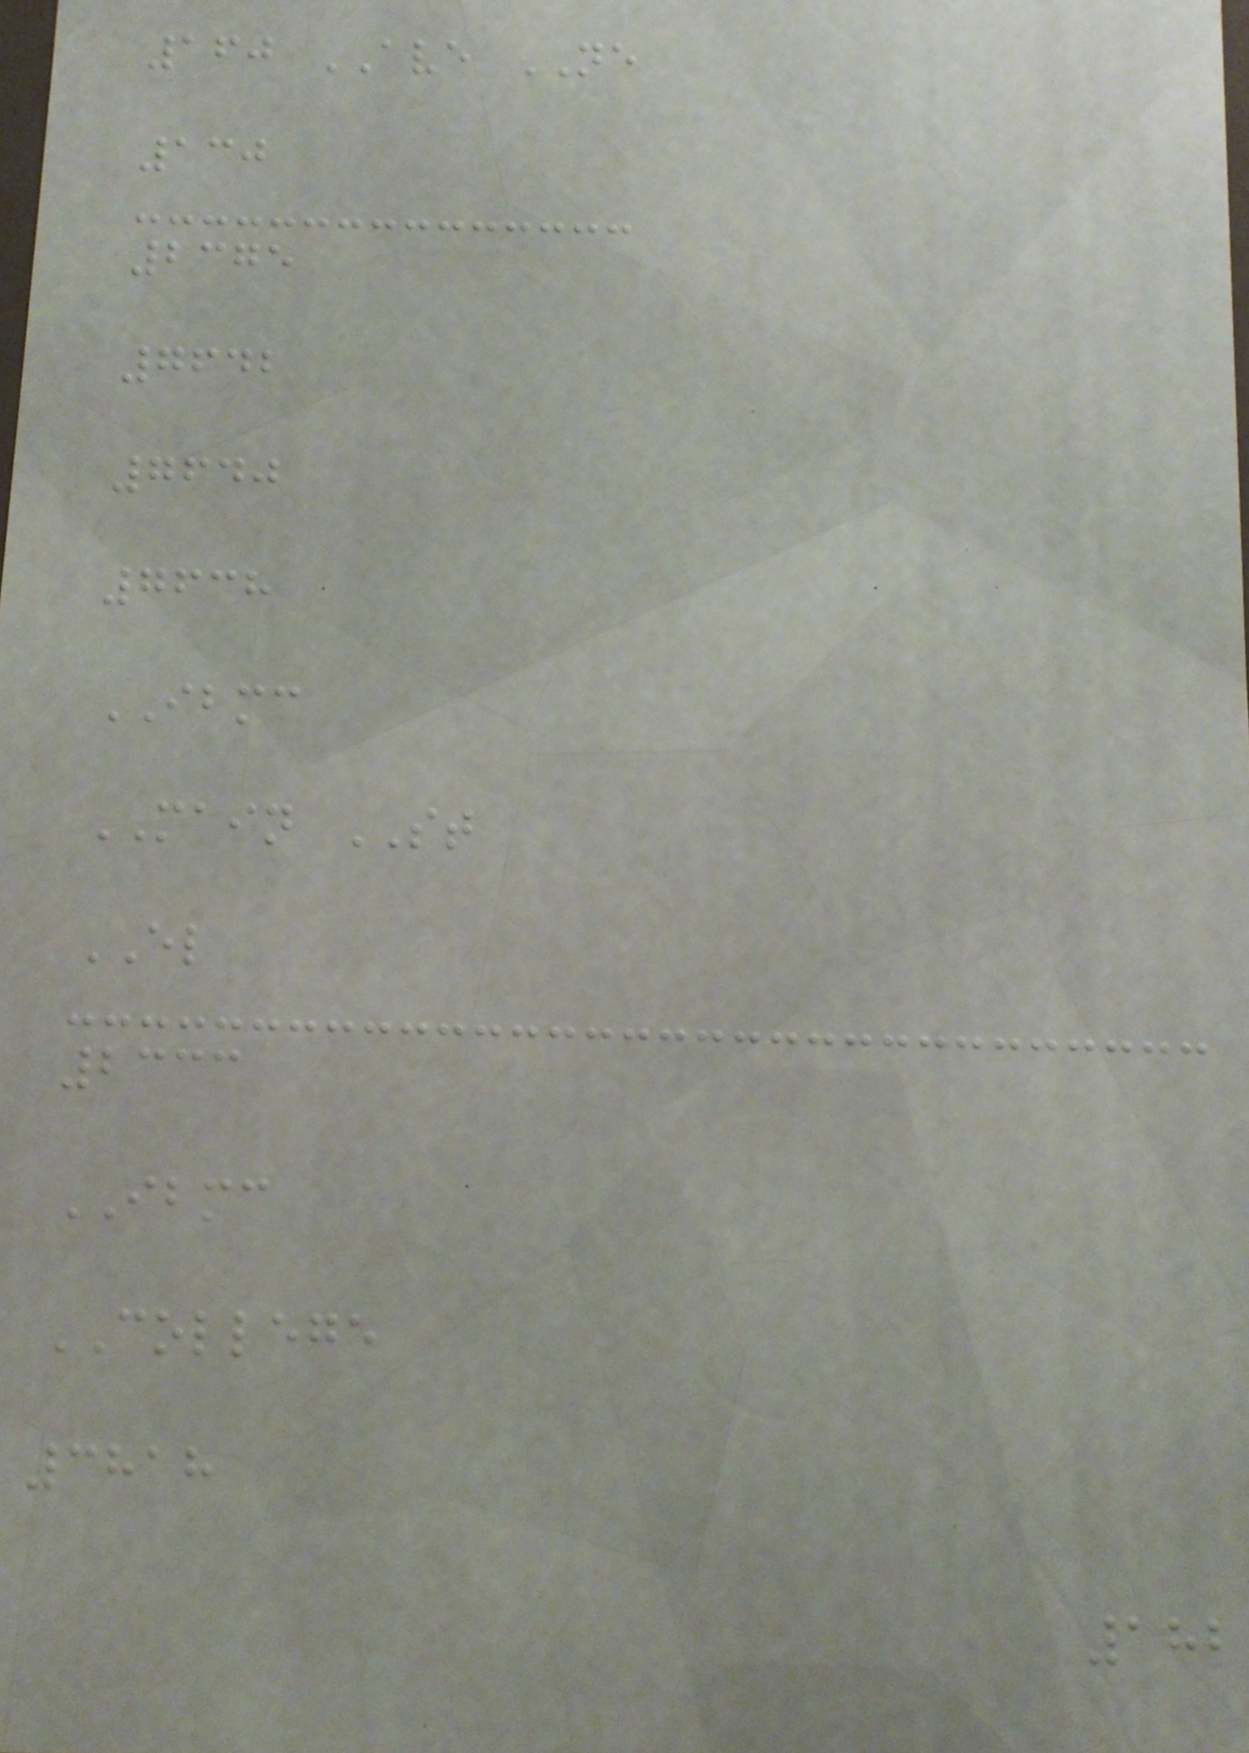160 AVE NE
130
2375
7642
7640
7638
IBMC
MAIN ST
EL
2333
IBMC
COLLEGE
3818
182
